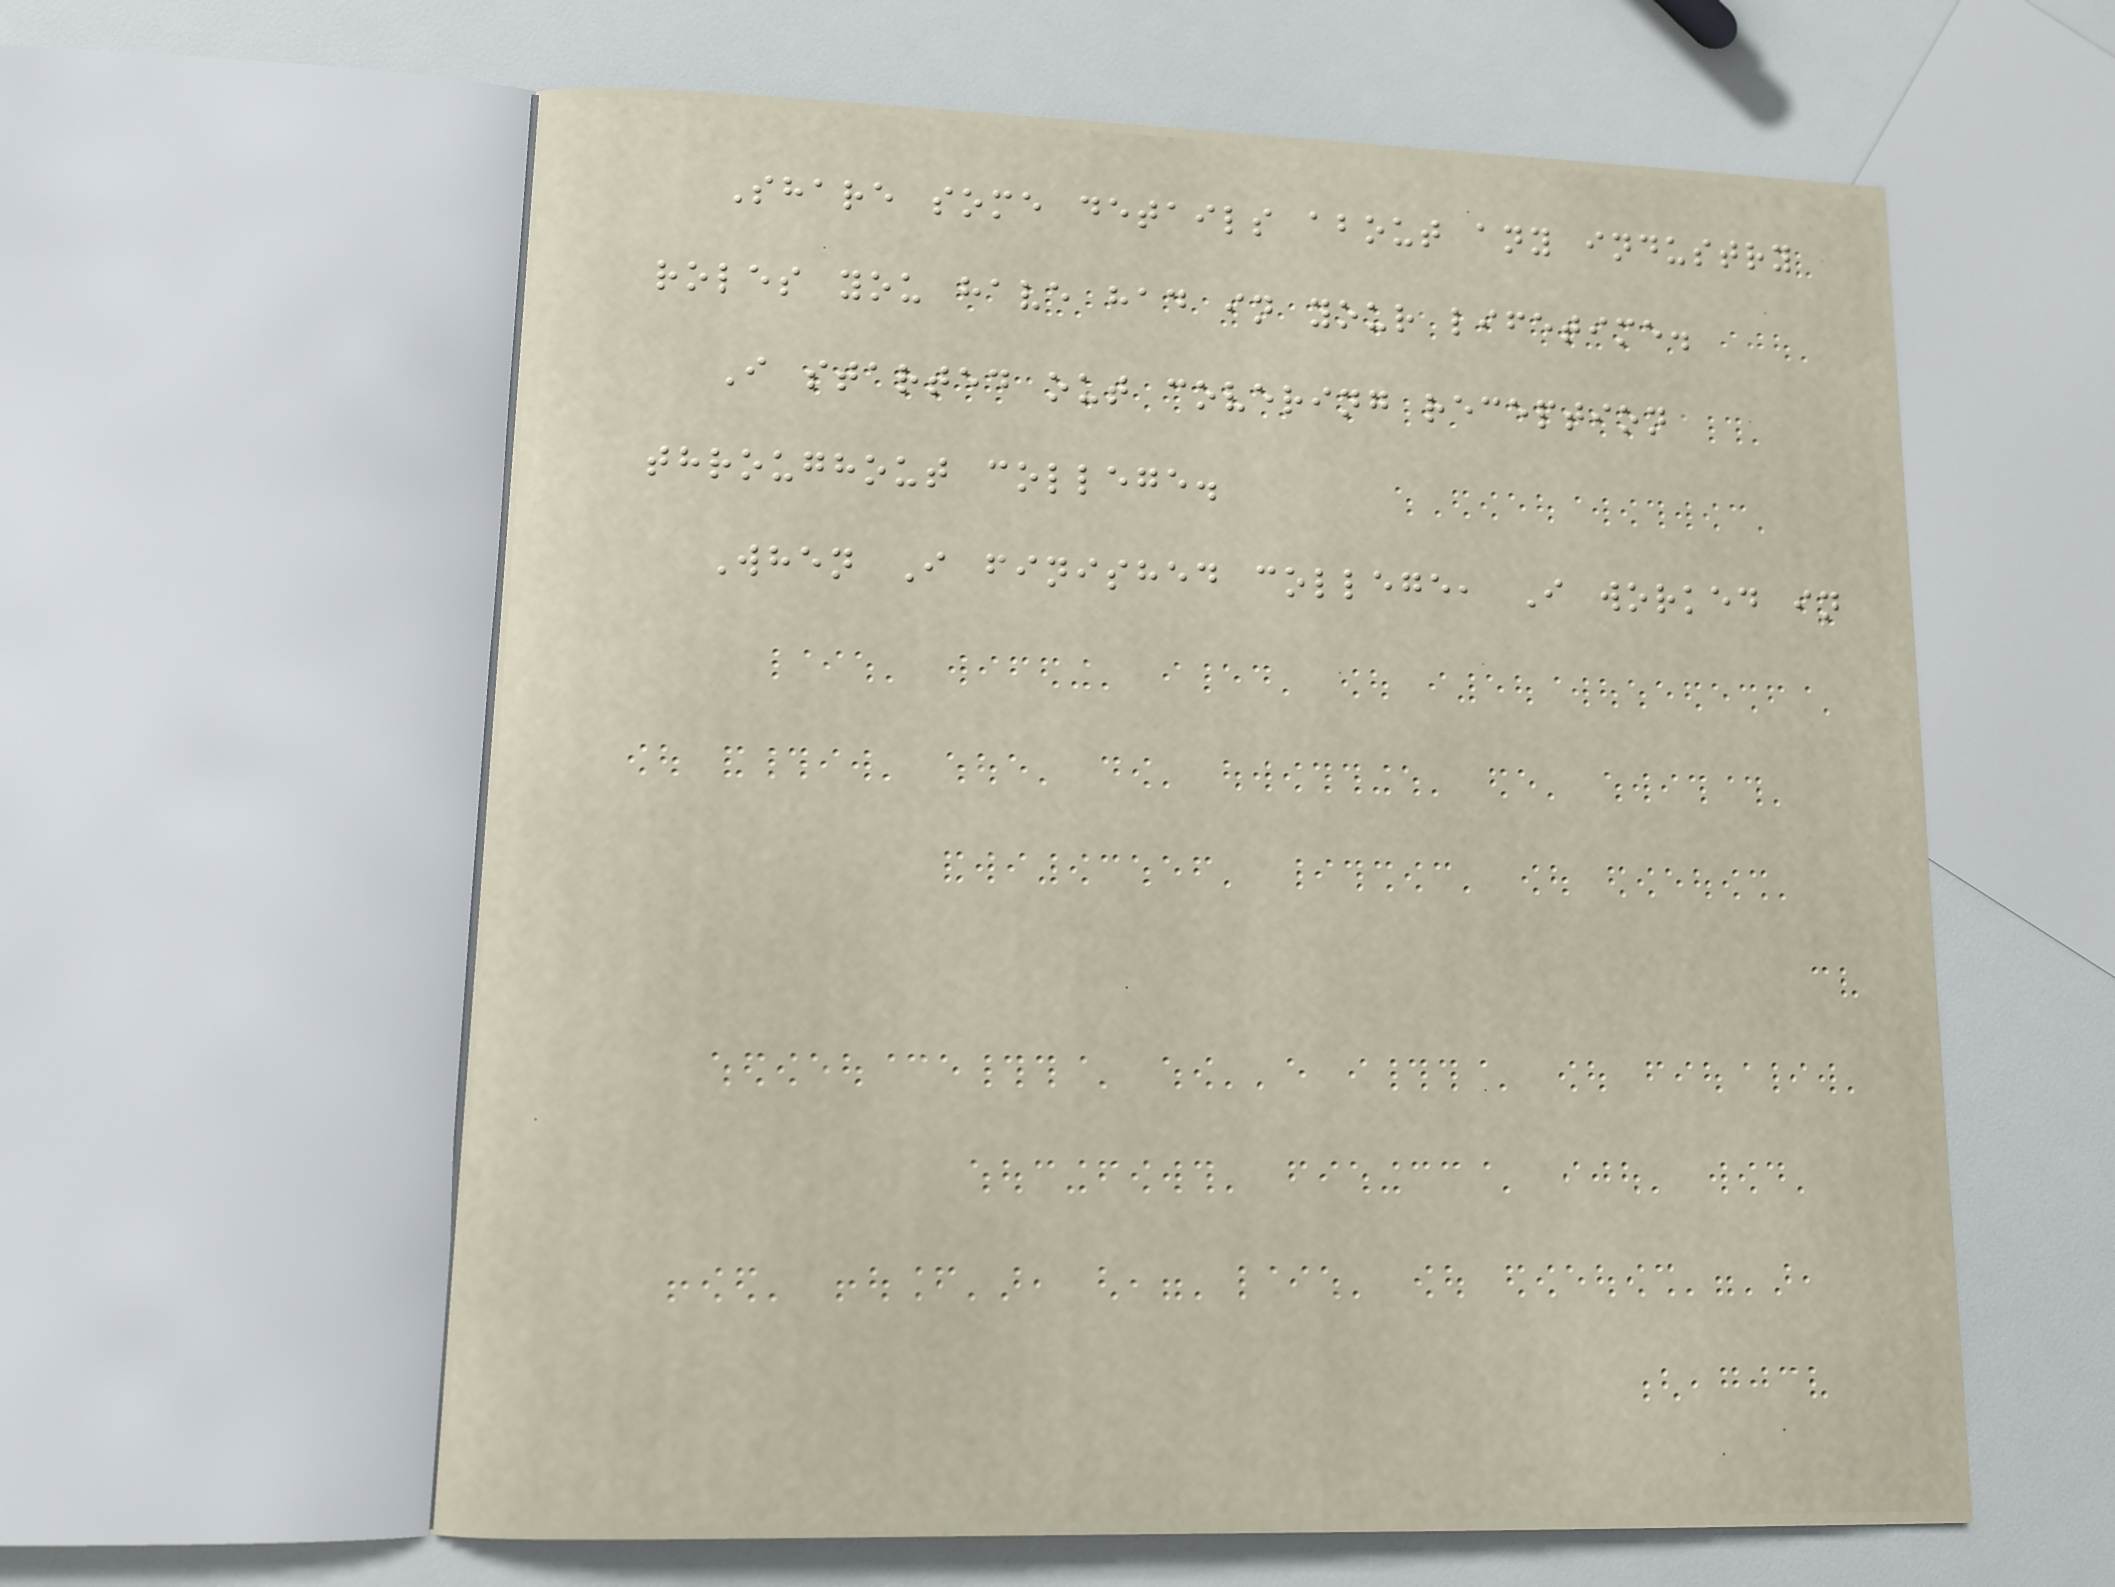Share some details about any industry
roles you have had in your lifetime.
I started out covering reception
throughout college.
When I finished college, I worked in
